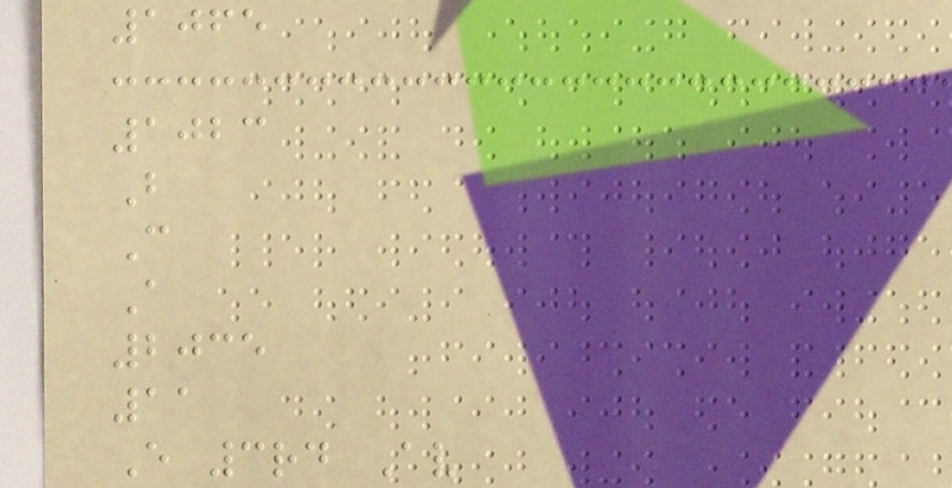1065
1023
B
C
A
2035
11
E 3rd Av
